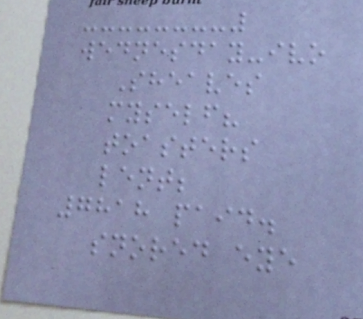wednesday-ivo
Sheaves
myself?
toasters
lent;
7818 paid.
snored eye
